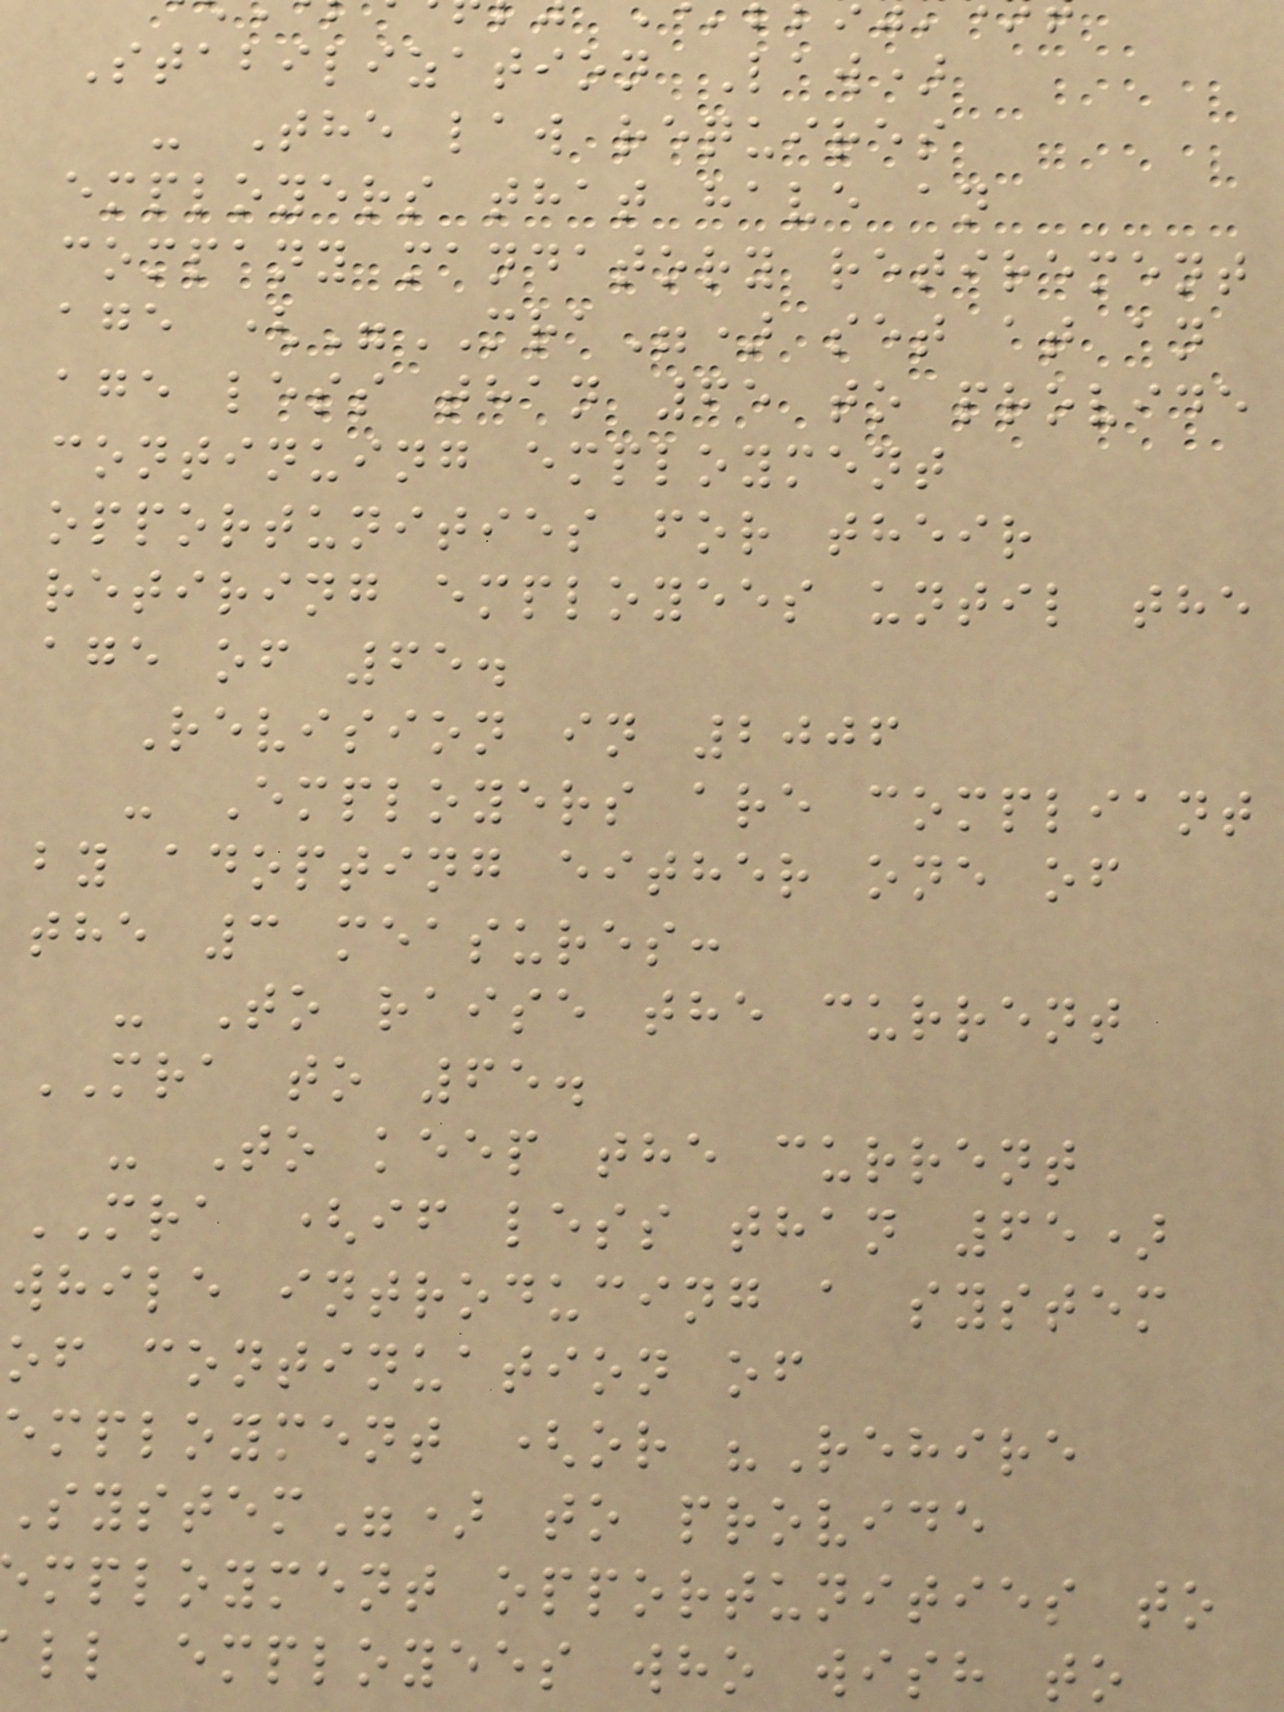Stabilization Law)
- The law requires
employers that have an
company mandatory retirement
age ("MRA") set at an
age less than 65 to provide
continuing employment
opportunities for their
retiring employees until the
age of 65.
Revision in 2006
- Employers are compliant
by adopting either one of
the 3 measures:
- To raise the current
MRA to 65.
- To keep the current
MRA (if less than 65)
while introducing a system
of continuation of
employment (or "Rehire
System") to provide
mployment opportunities to
ll employees who wish to
